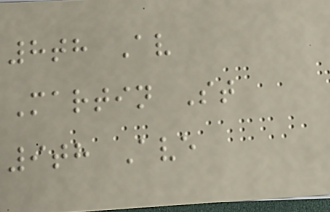8th Av
Martin St
9th Ave
